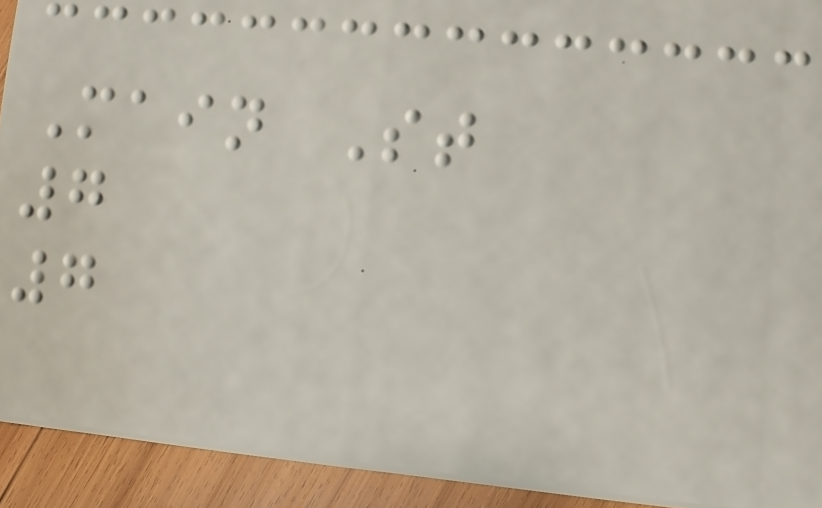Main St
7
7
